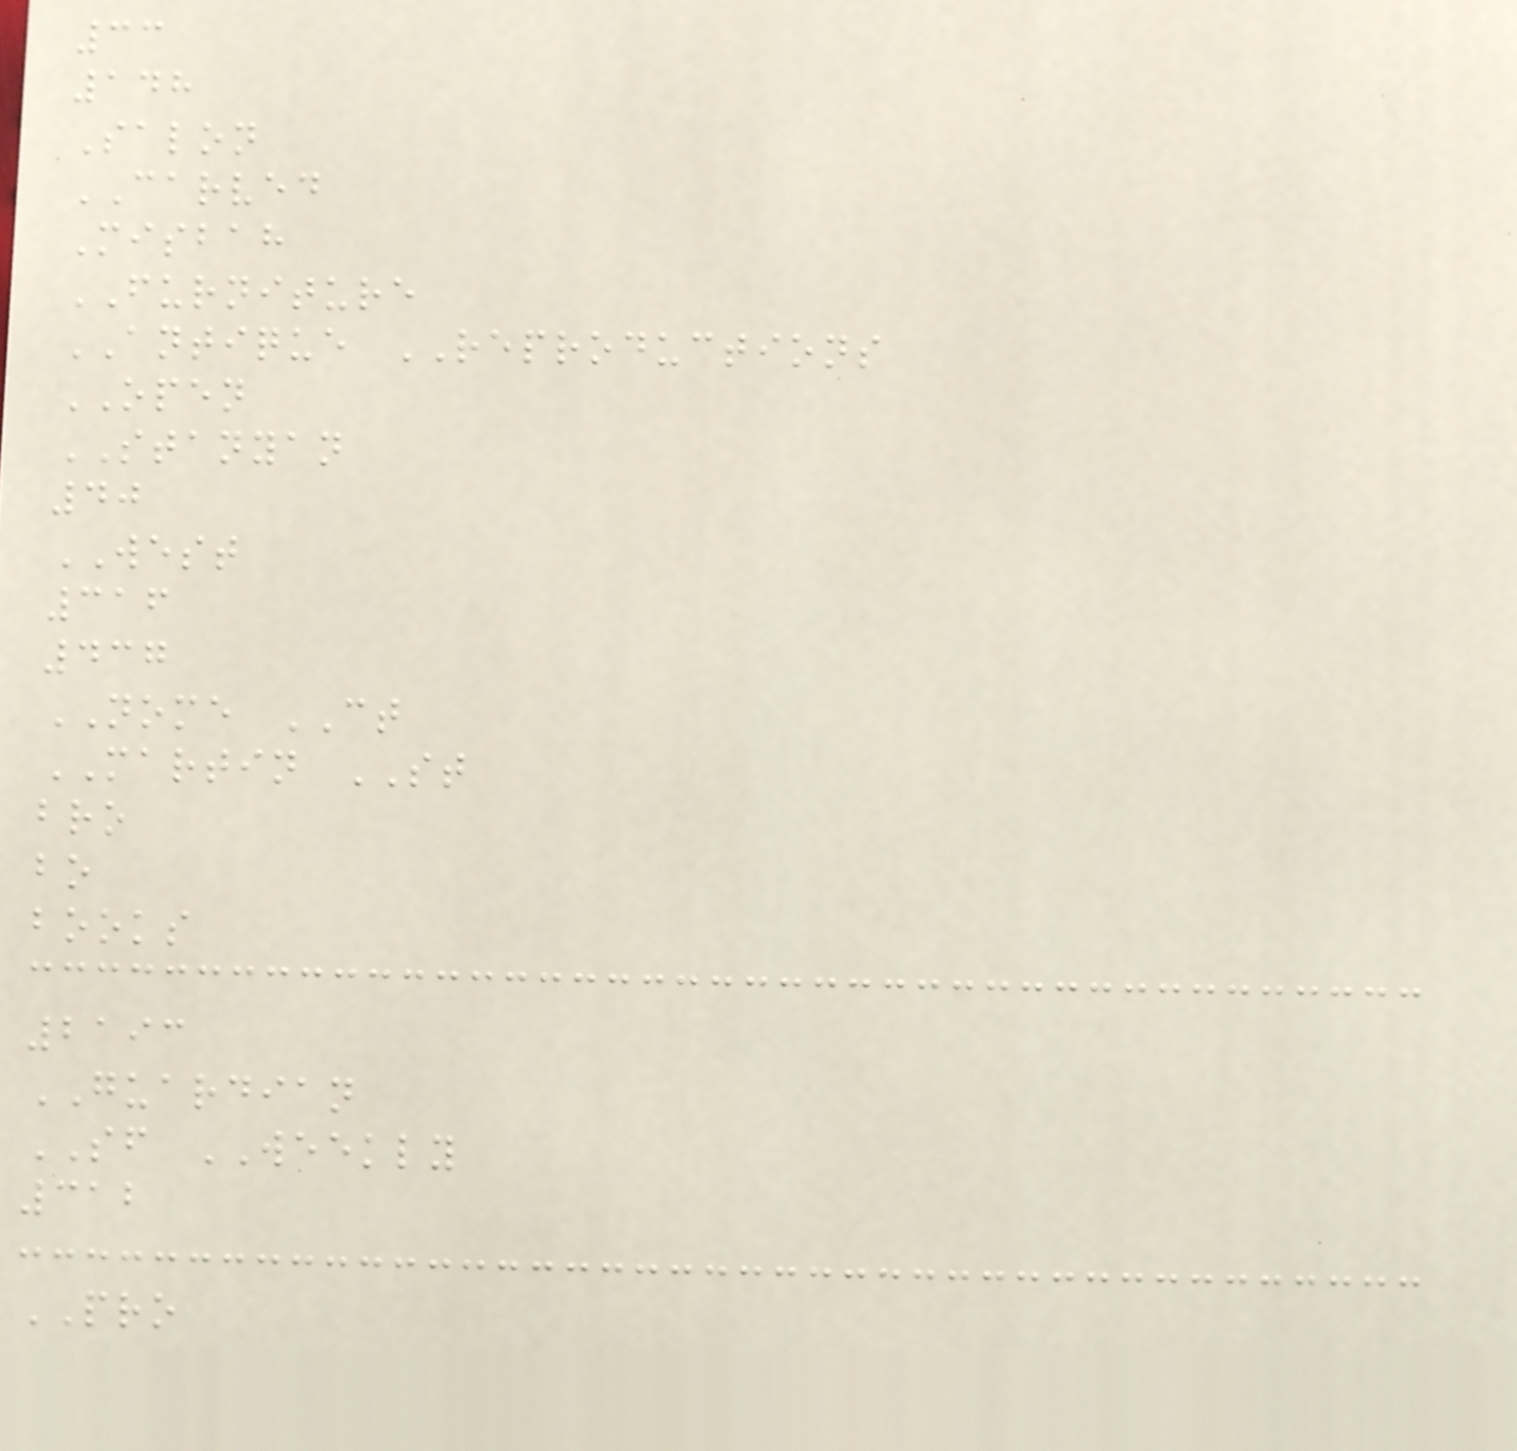33
148
Salon
CARVED
Misbah
FURNITURE
ANTIQUE REPRODUCTIONS
OPEN
STANYAN
40
WEST
316
437
NOME CT
MARTIN ST
bro
bo
books
2193
GUARDIAN
SF WEEKLY
312
PRO
